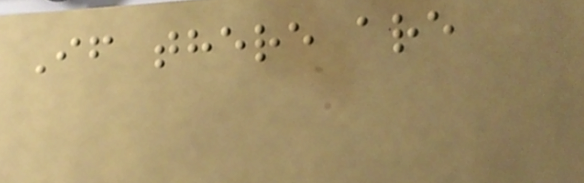If there are
